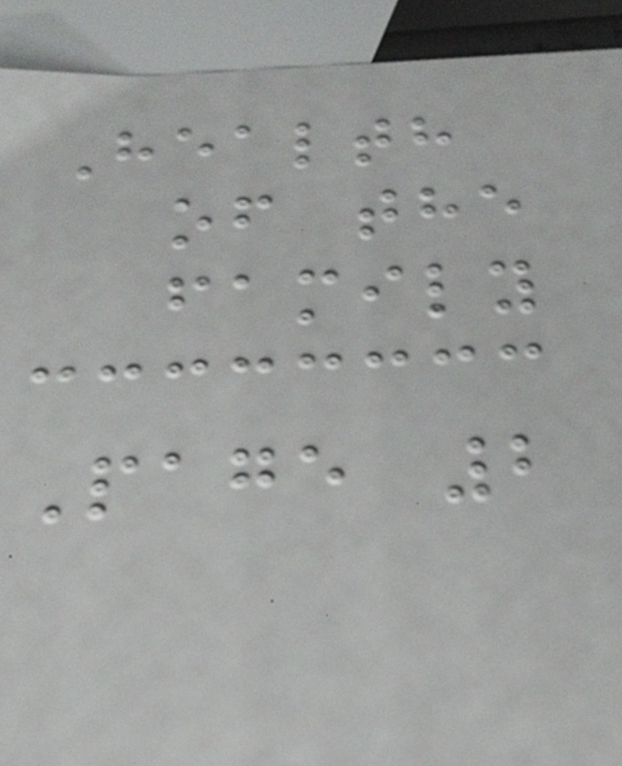Health
of the
family
Page 2
